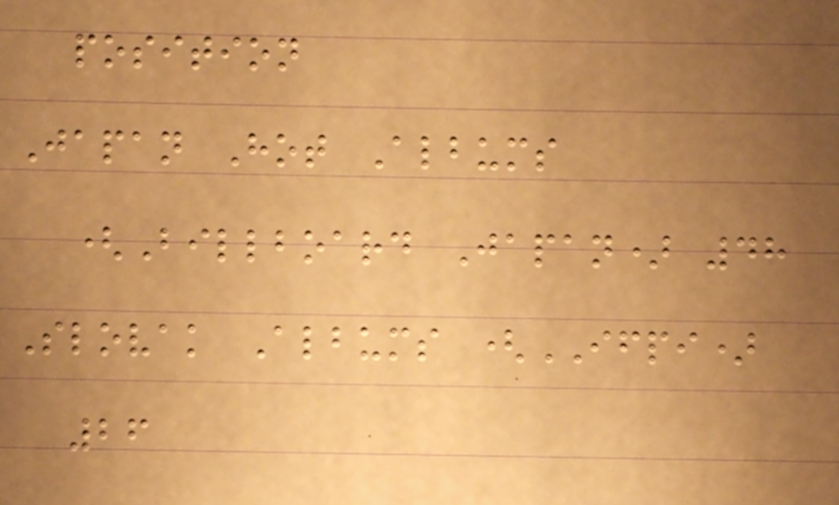position
Japan Hot Albums
(Billboard Japan) 48
Slovak Albums (IFPI)
26
